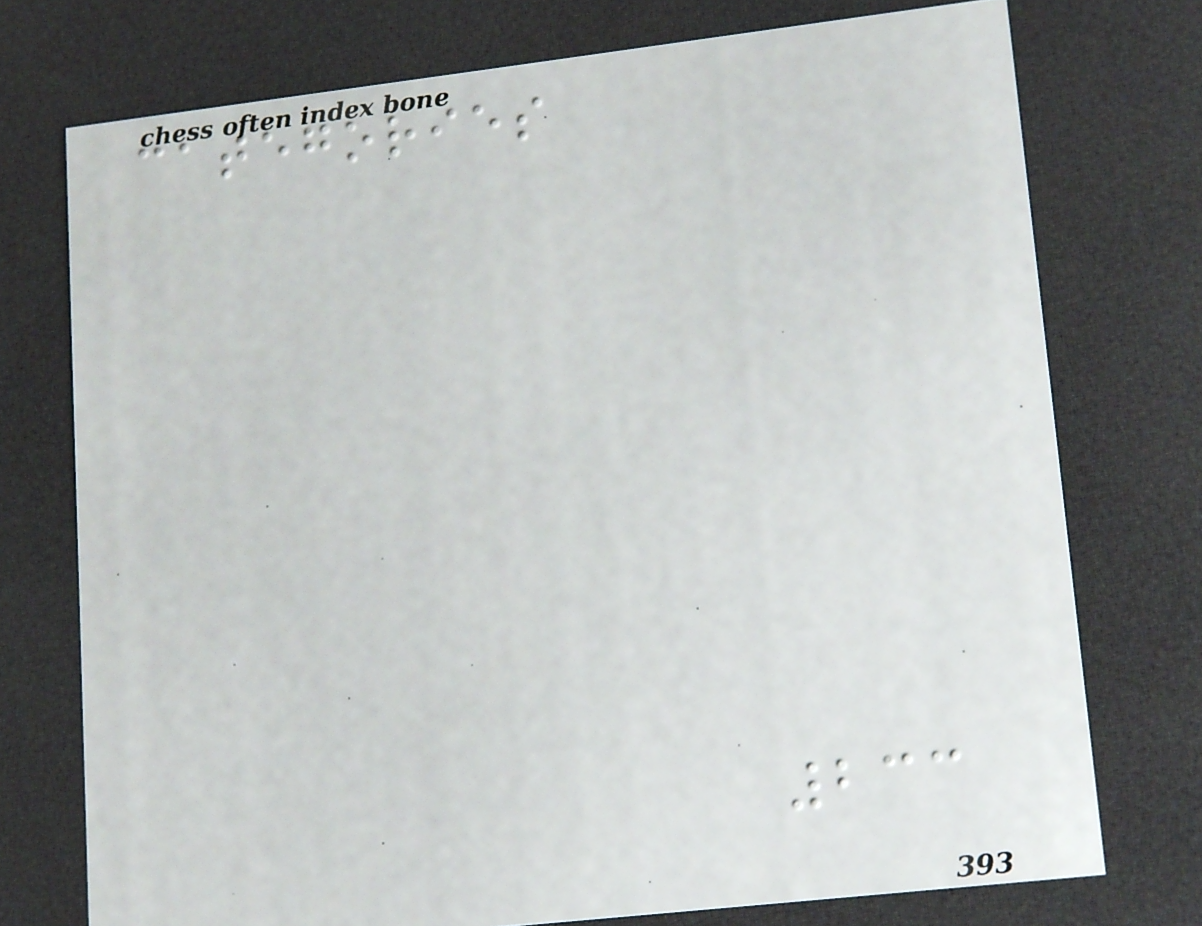categories
233
